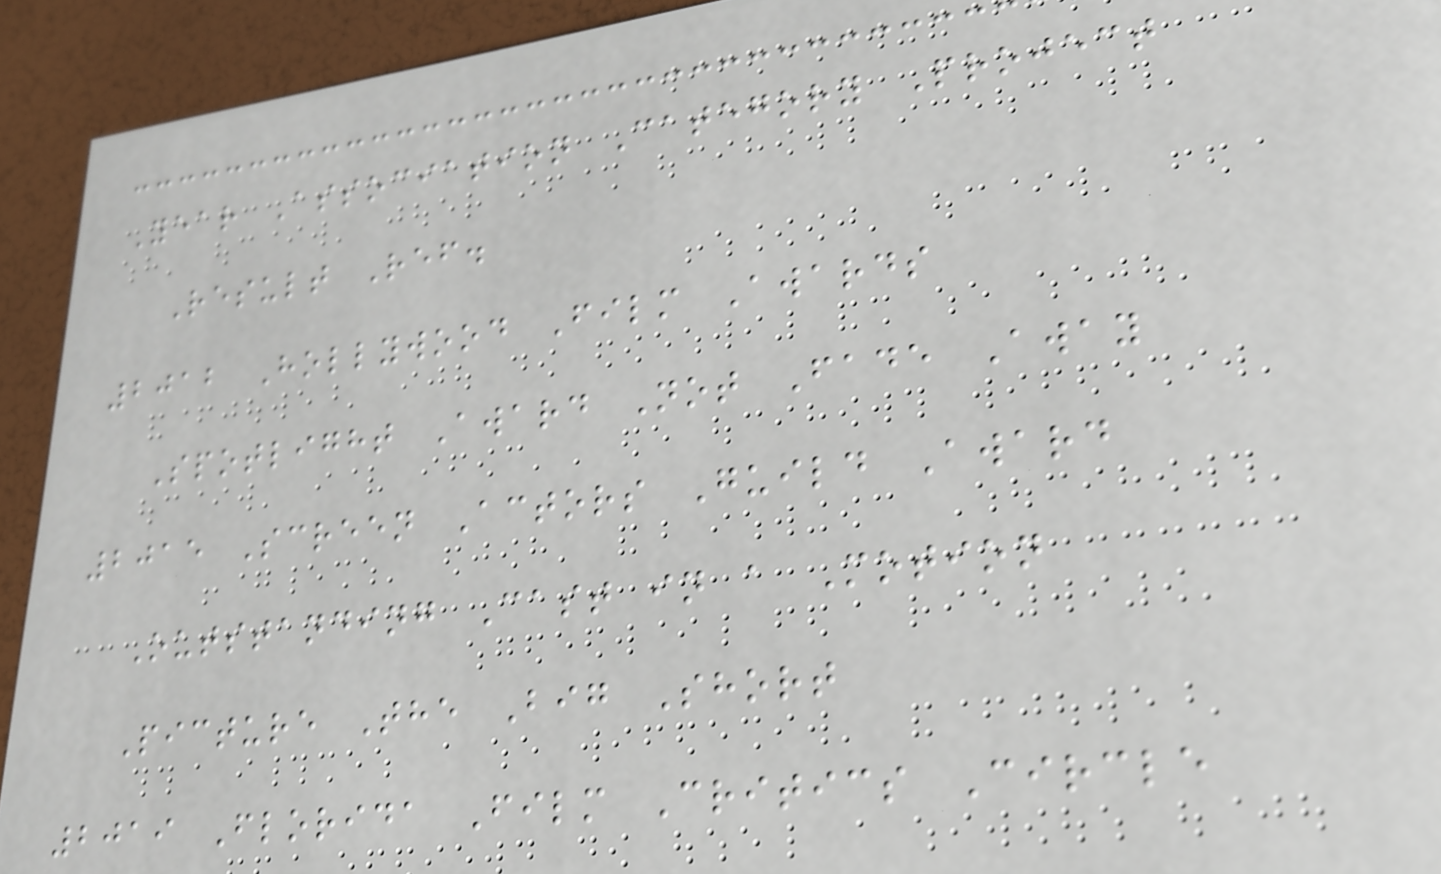Year Association Category Project
Result Ref.
2012 Hollywood Film Awards
Spotlight Award Not Fade Away
2015 Screen Actors Guild Award
Outstanding Cast in a Motion
Picture The Big Short
2019 Florida Film Critics Circle
